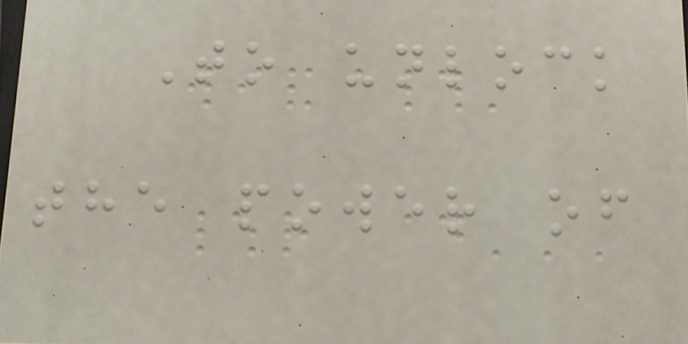To unlock
the power of
